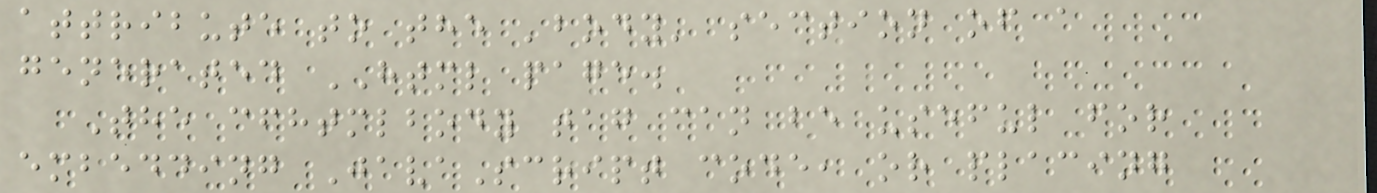attribute to the 'body' section of a
generated HTML page.
The cfhtmlbody tag can be useful for
embedding JavaScript code, or placing
